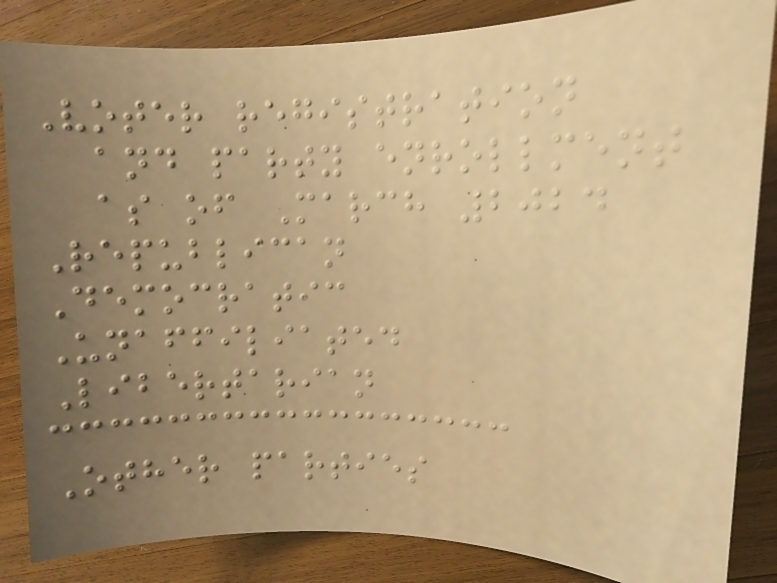Voter registration
and party enrollment
as of March 2024
Republican
Democratic
Unaffiliated
Libertarian
Other parties
